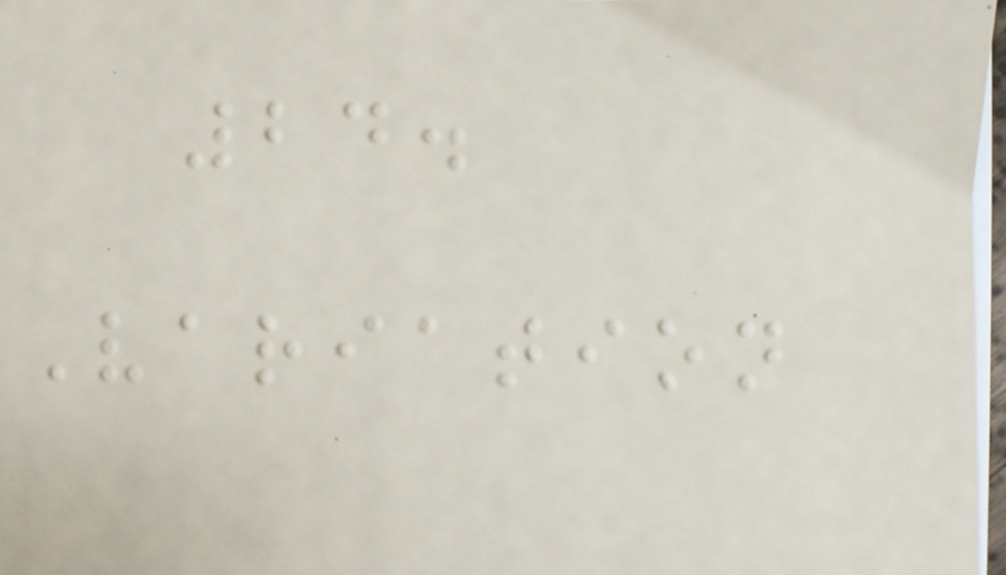24.
Variation
